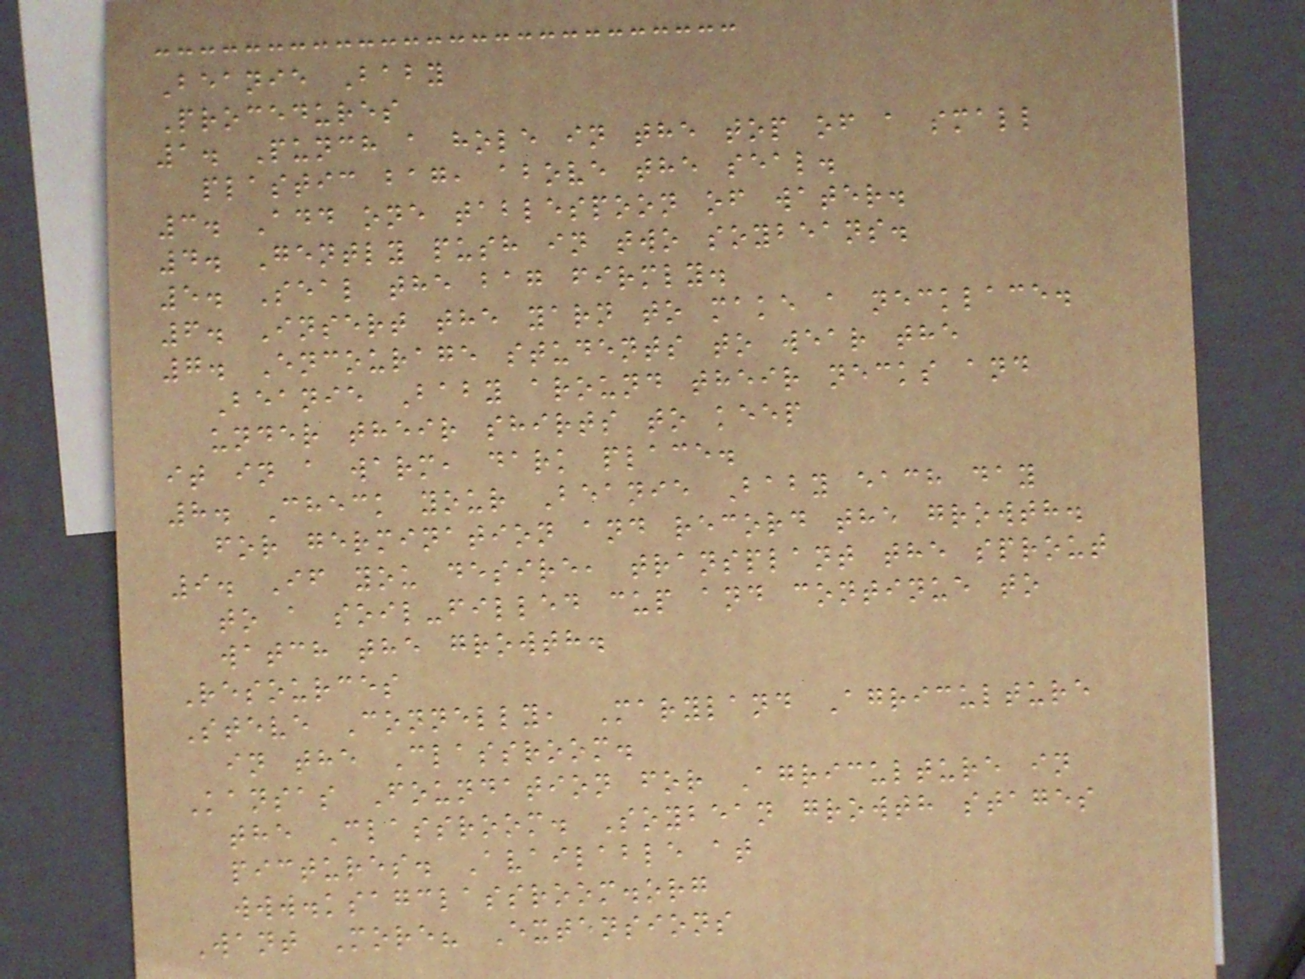Beanie Baby
Procedures
1. Punch a hole in the top of a small
plastic bag, above the seal.
3. Add one tablespoon of water.
4. Gently push in two soybeans.
5. Seal the bag firmly.
6. Insert the yarn to make a necklace.
7. Encourage students to wear the
Beanie Baby around their necks and
under their shirts to keep
it in a warm, dark place.
8. Check your Beanie Baby each day
for germination and record the growth.
9. If you desire, transplant the sprout
to a soil-filled cup and continue to
watch the growth.
Resources
Steve Connelly, Maryland Agriculture
in the Classroom.
Kansas Foundation for Agriculture in
the Classroom. Soybean growth stages
pictures. Available at
www.ksagclassroom.org
Want More? Extensions
